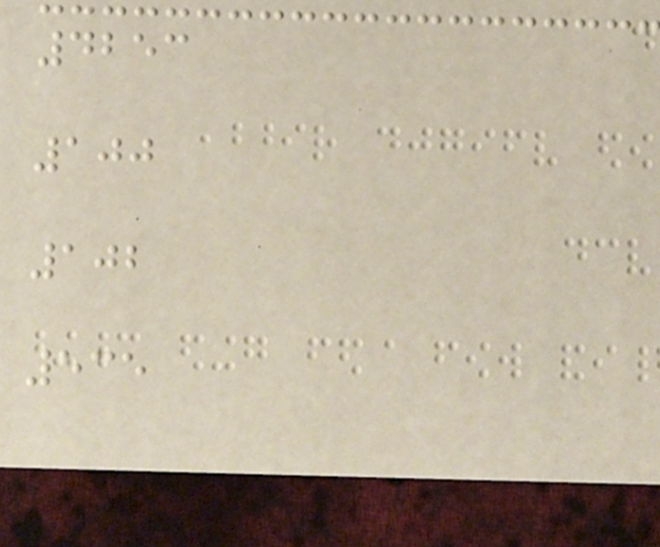4253
100
102
535
